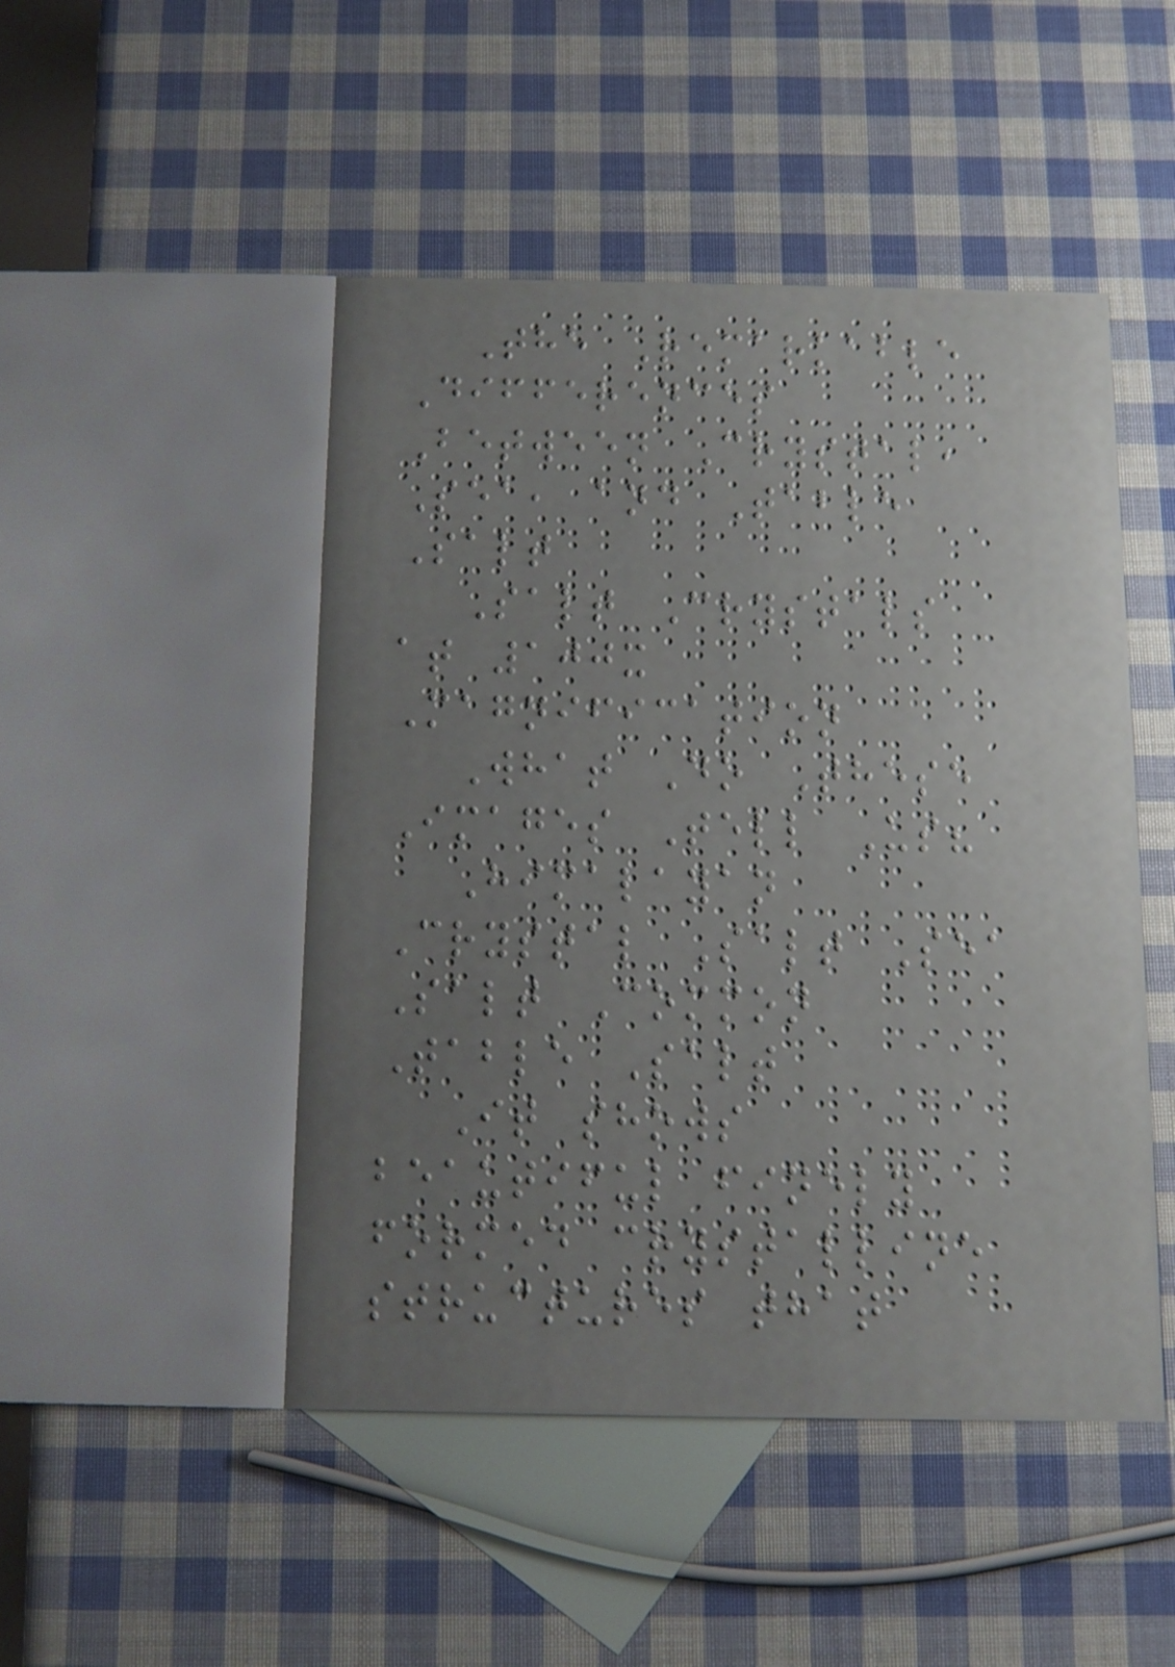The Remarkable
Differences
Between Crystal,
Sea, and Table
Salt
Salt Crystals
at 100x
Magnification
What Do These
Images Tell Us?
Himalayan
Crystal Salt Sea
Salt Common
Table Salt
It shows
beautiful finely
formed crystalline
structures that
